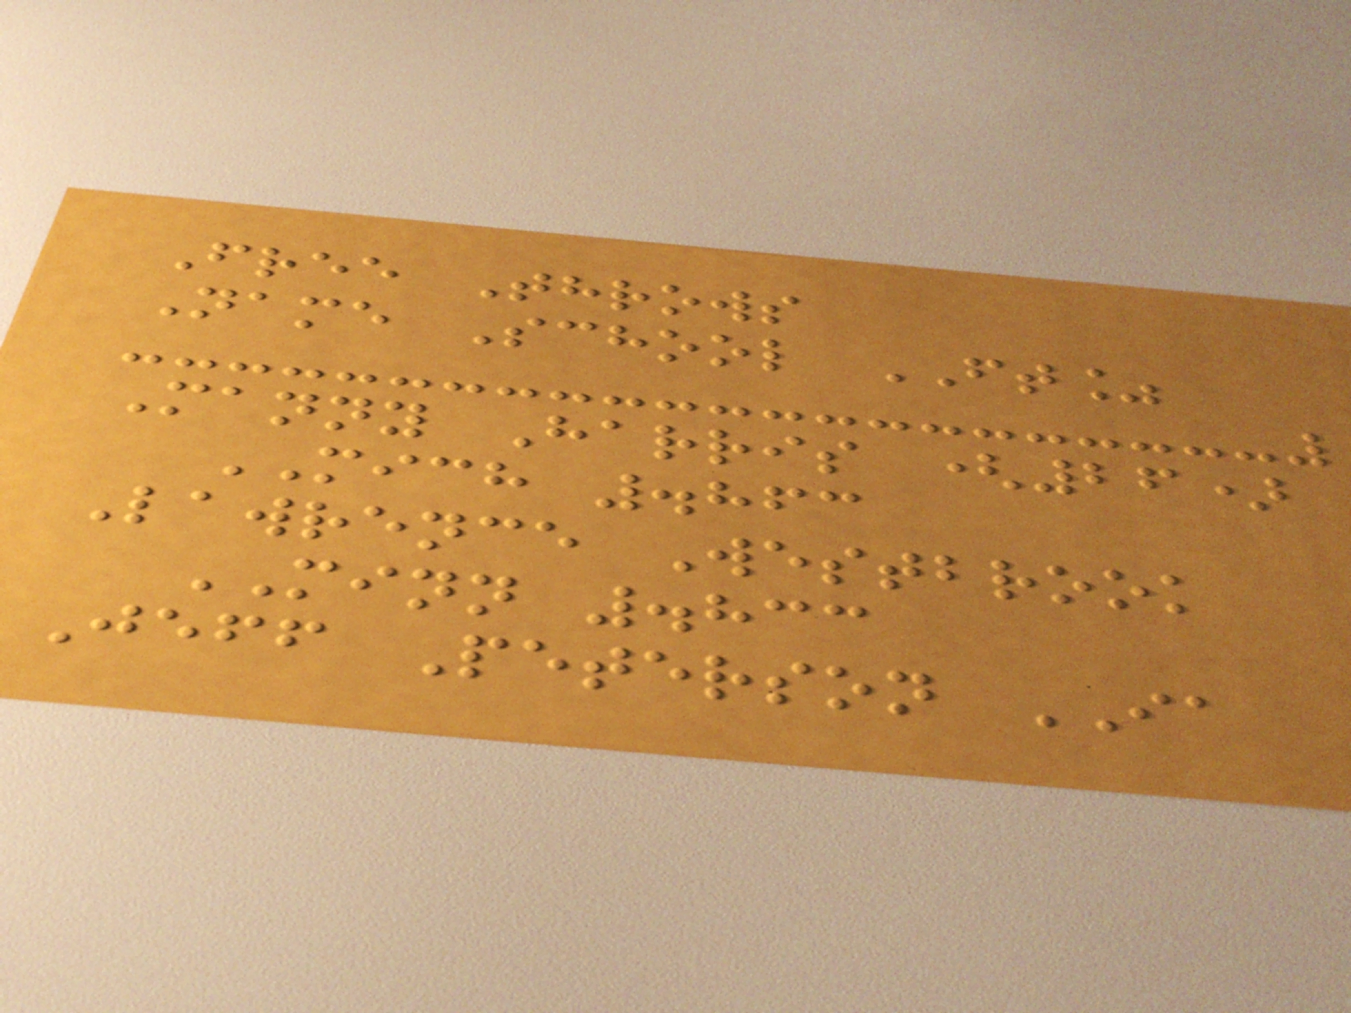Free Throws
Name School FT%
Manny Harris (26)
MICH .863
Lawrence Westbrook
MINN .833
Jeff Peterson IA
